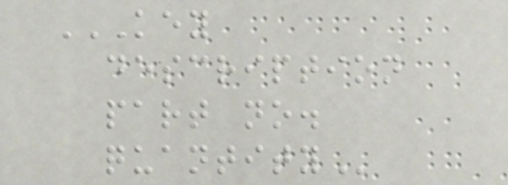KEY
DESCRIPTION
PART NO.
QUANTITY
